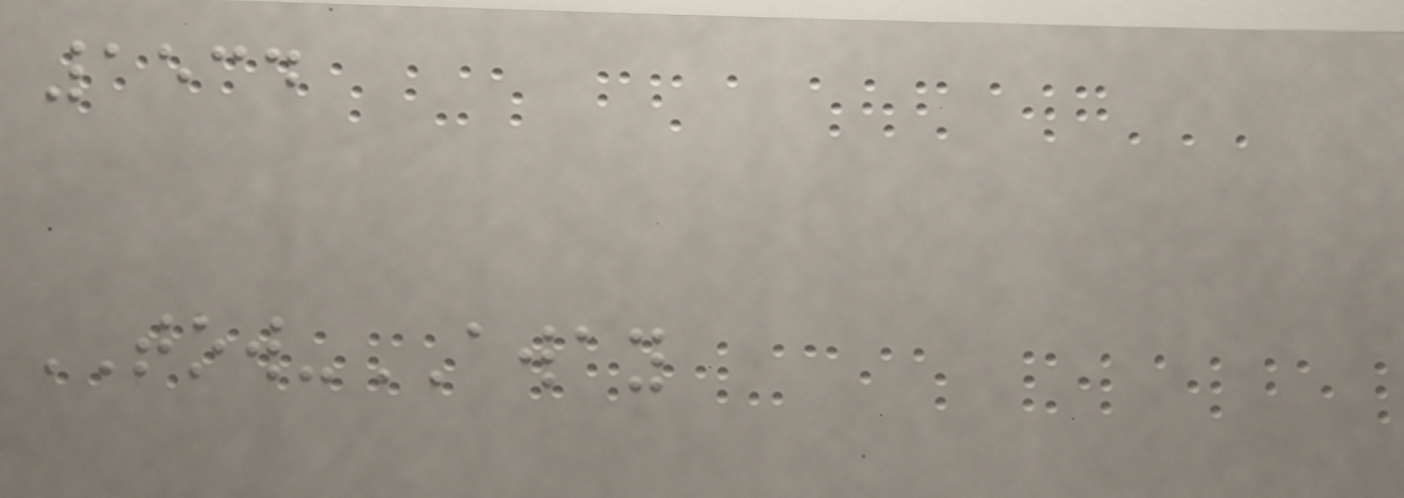1534
TOW-AWAY
